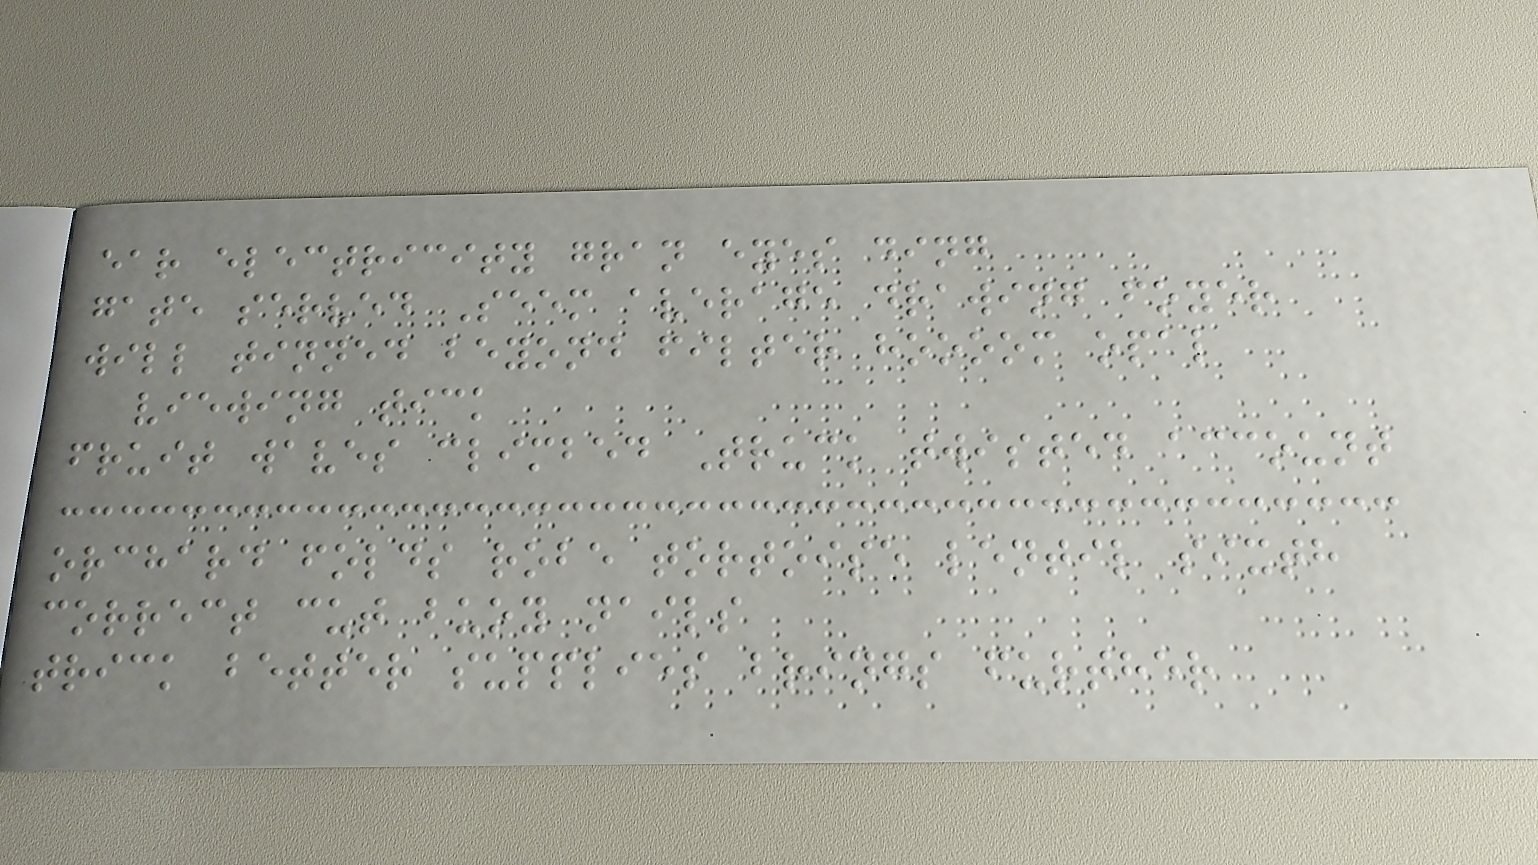ear electricity gran eyes ding
gate served Seem average drawing foyer
will tinned beyond filter hoooom opal
viewing tick
fruit waves climbed Truck twisted account
orchard folds robe tortoise lentil sixth
correct cut buoy nails
trick better supplies brings further
